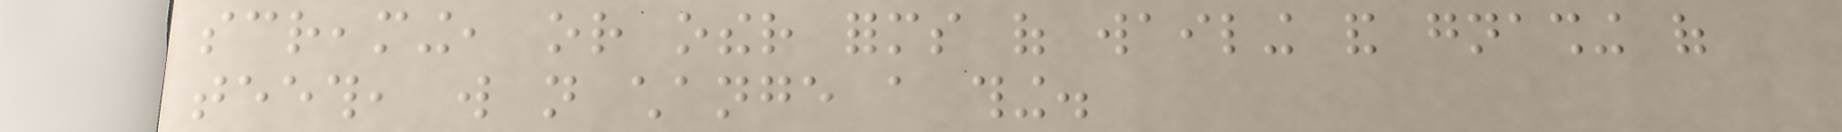screaming, or other forms of wailing and gnashing of
teeth, will not change a thing.
